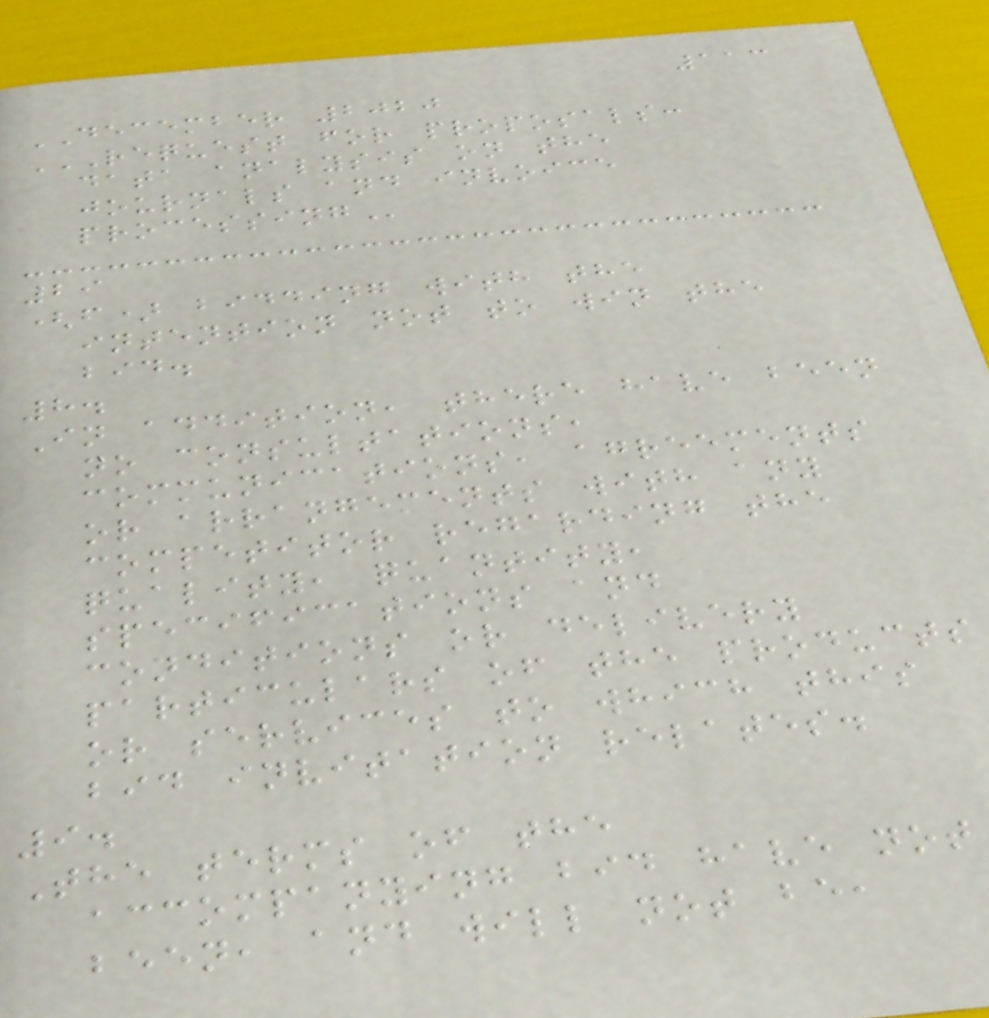113
DECEMBER 2020
REQUEST FOR PROPOSALS:
DATA ANALYSIS ON THE
JOURNALS AND INVOICE
PROCESSING
29
(f) bidding with the
intention not to win the
bid.
8.
In addition, there have been
no consultations,
communications, agreements
or arrangements with any
competitor regarding the
quality, quantity,
specifications and
conditions or delivery
particulars of the products
or services to which this
bid invitation relates.
9.
The terms of the
accompanying bid have not
been, and will not be,
